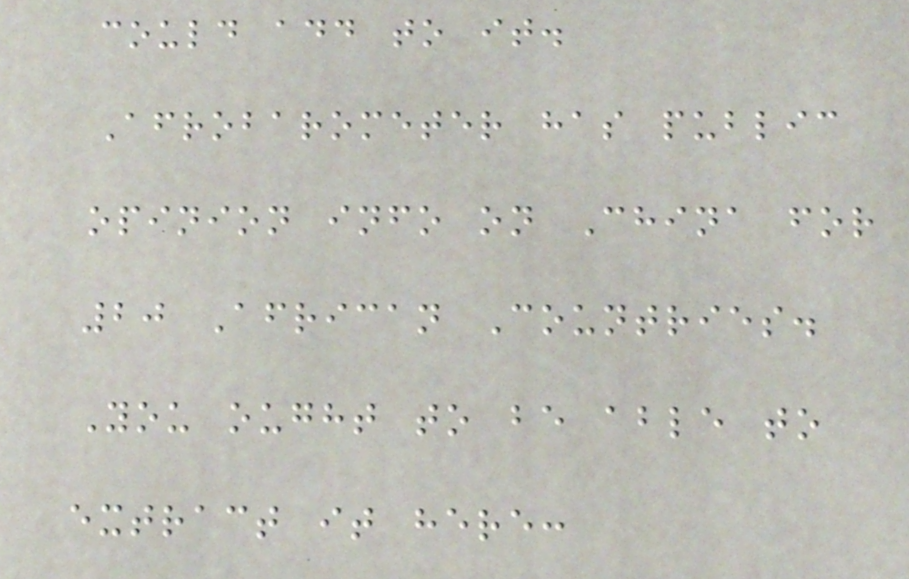could add to it.
Afrobarometer has public
opinion info on China for
20 African Countries.
You ought to be able to
extract it here:
